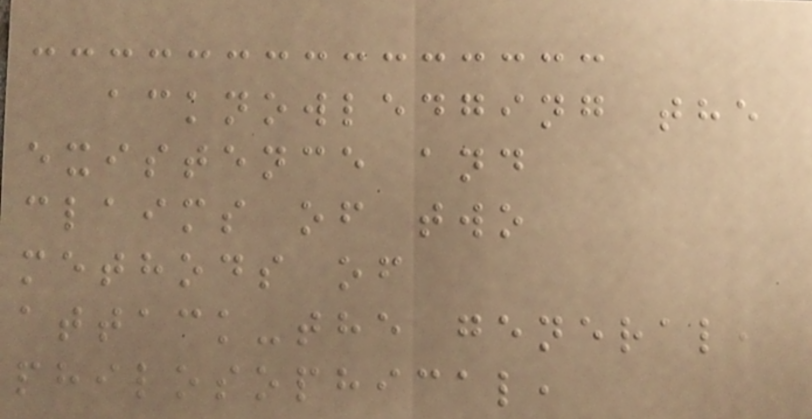acknowledging the
existence and
claims of two
methods of
attack-the general,
philosophical,
